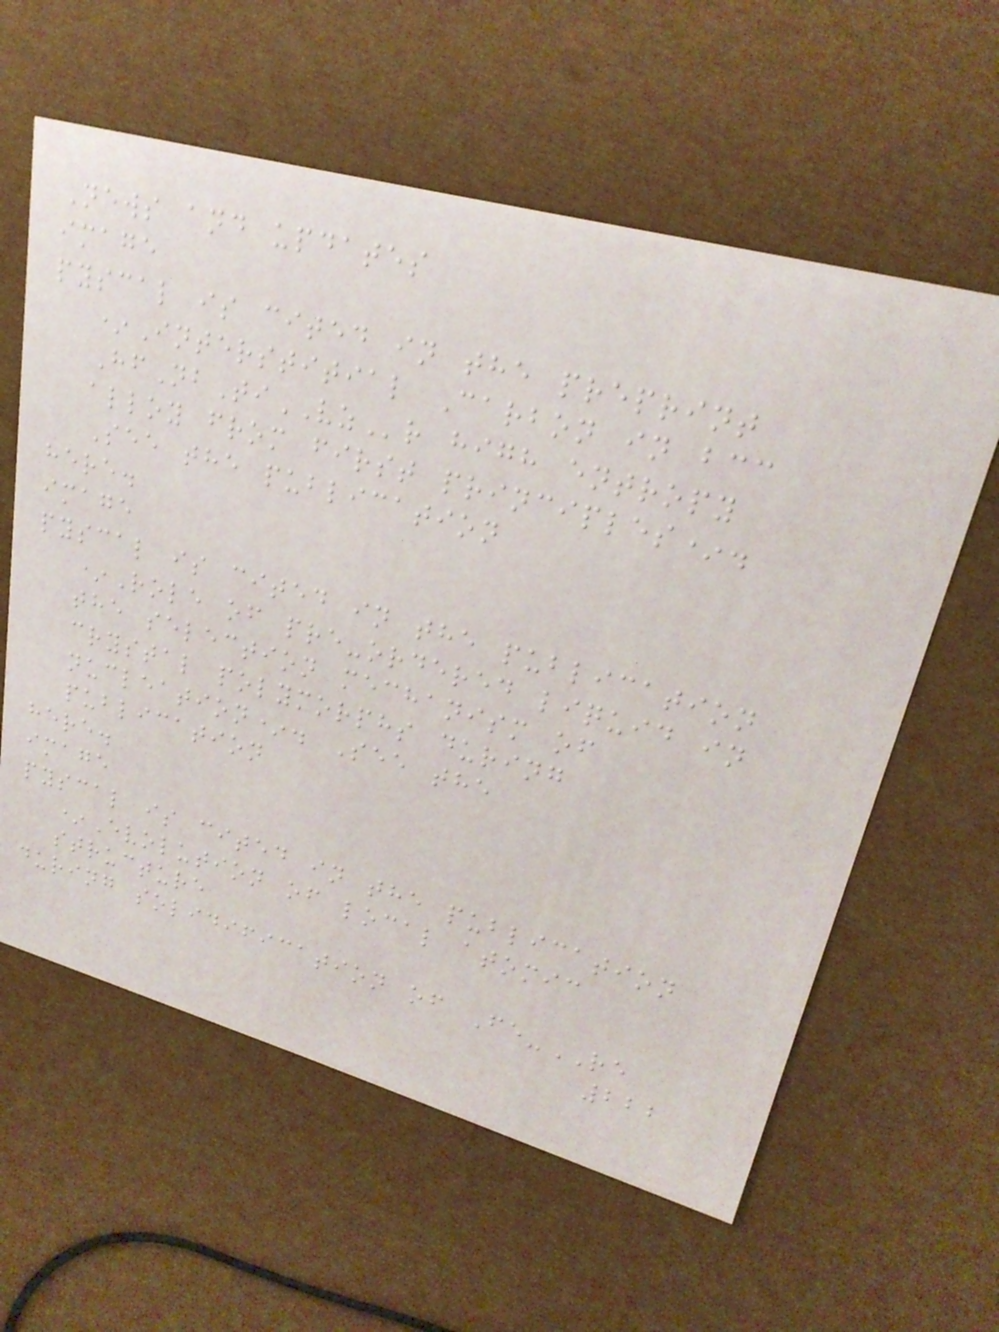News and updates
image
pyscal is cited in the preprint
*Interstitial Carbon in bcc
HfNbTiVZr high entropy
alloy from first principles*.
See the publication
here.
image
pyscal is cited in the publication
*Role of pre-ordered liquid in
the selection mechanism of
crystal polymorphs during
nucleation*. See the
publication
here.
image
pyscal is cited in the publication
*Evolution of local atomic
structure
during solidification of Fe-RE
222
